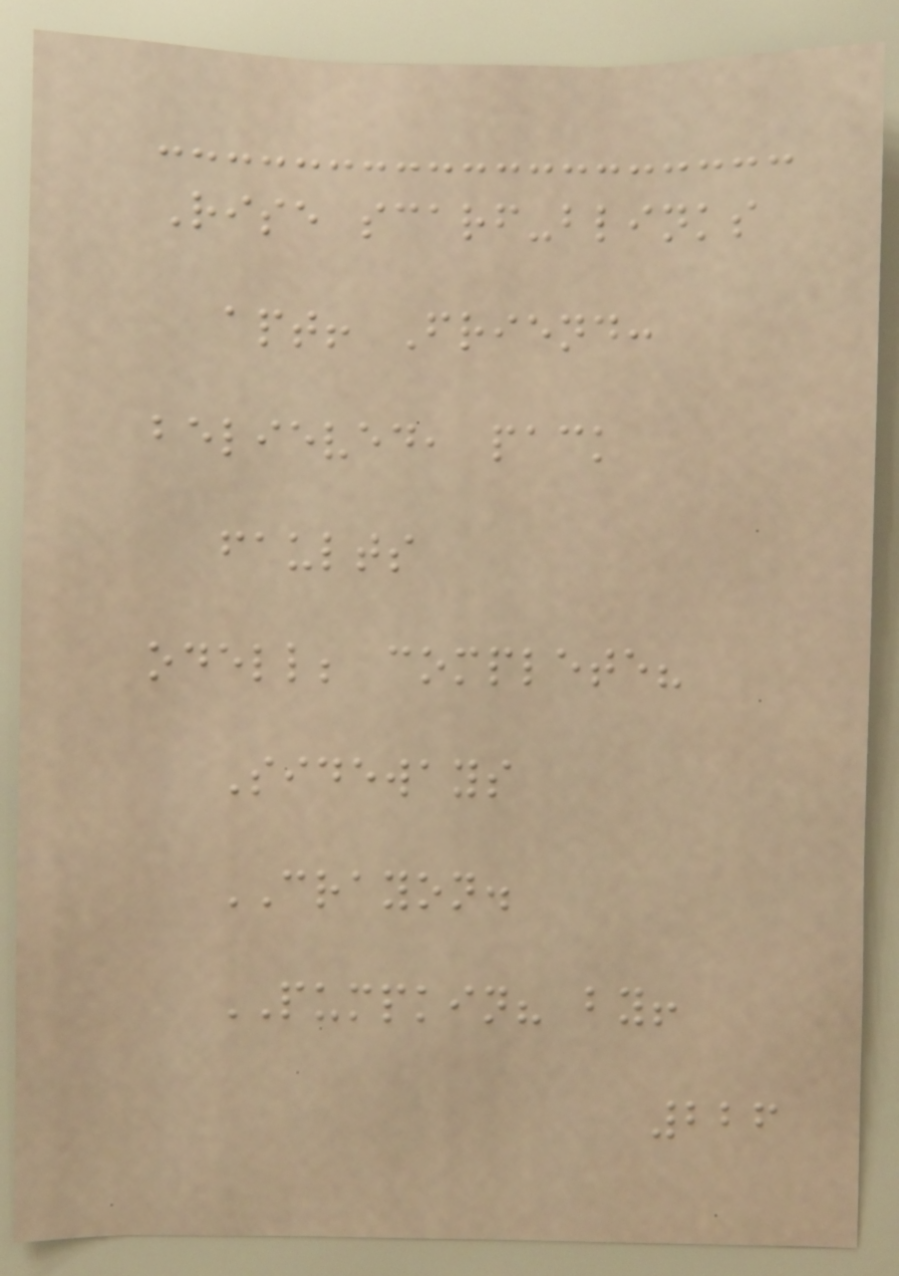Rise scarf-blinks
apt! Friend:
believed, pack
faults
odell; complete?
Sideways
CRAYON.
PUMPKIN? by!
226
